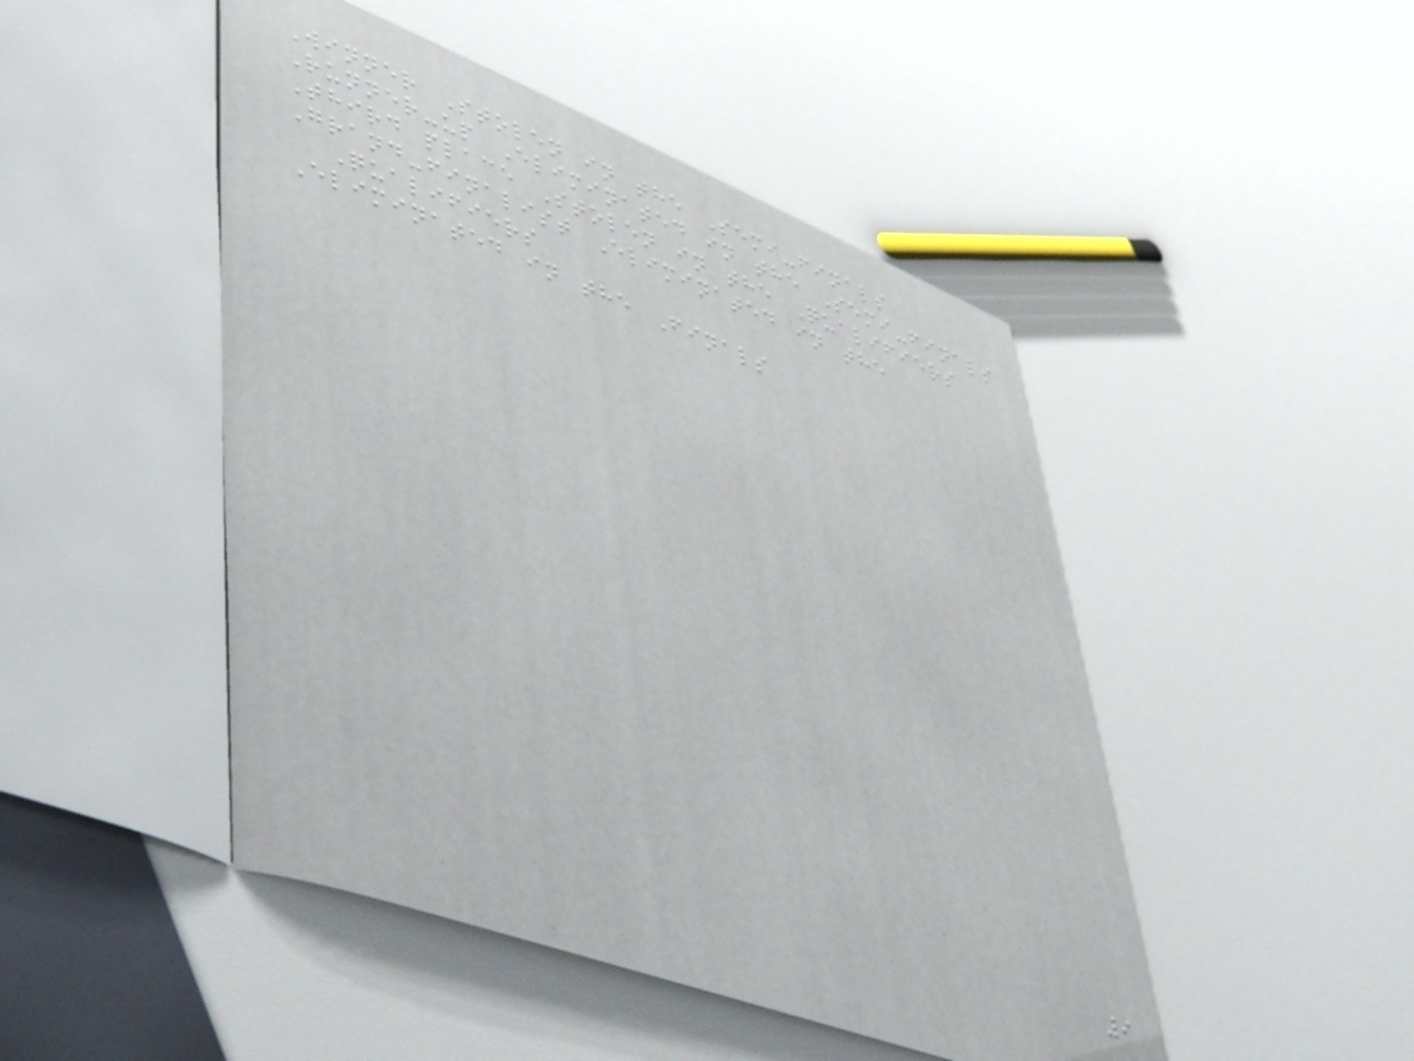Winner Stolen in the Semi-finals
Runner-up Eliminated in the Semi-finals
Third place Stolen in the Qualifiers
Grand-finalist Eliminated in the
Qualifiers
Eliminated in the Finals
9
